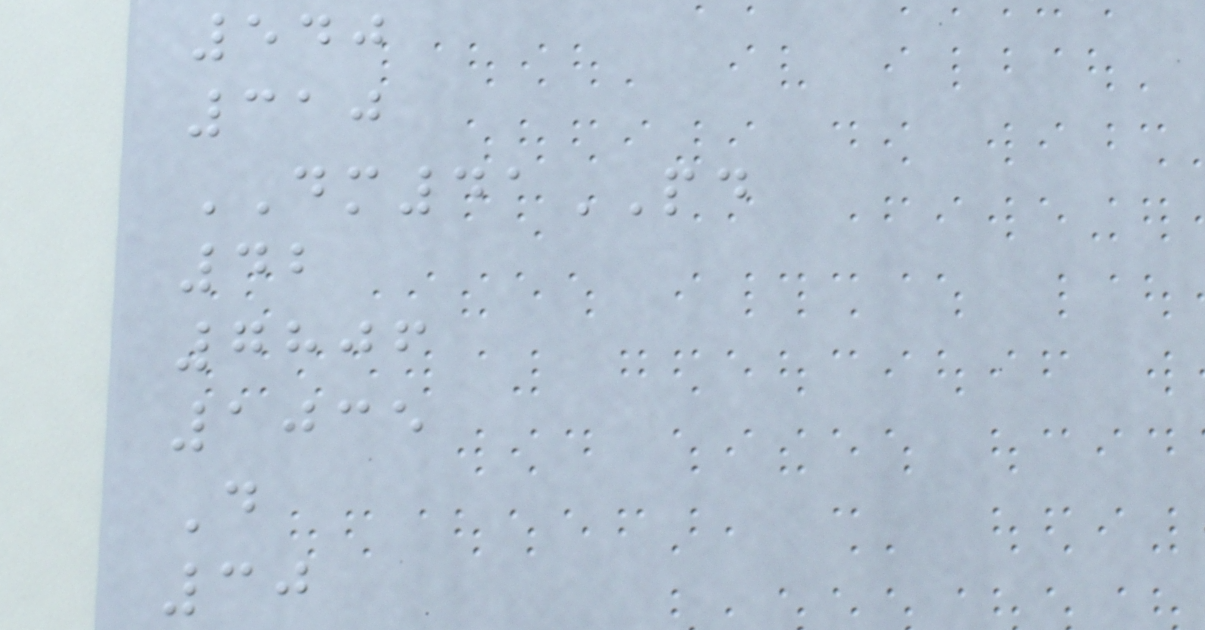540
310
DM41PD
42
7806
1035
D
30
